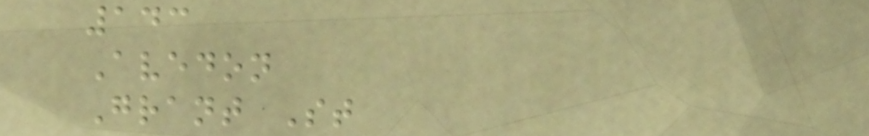143
Avedon
Grant St
